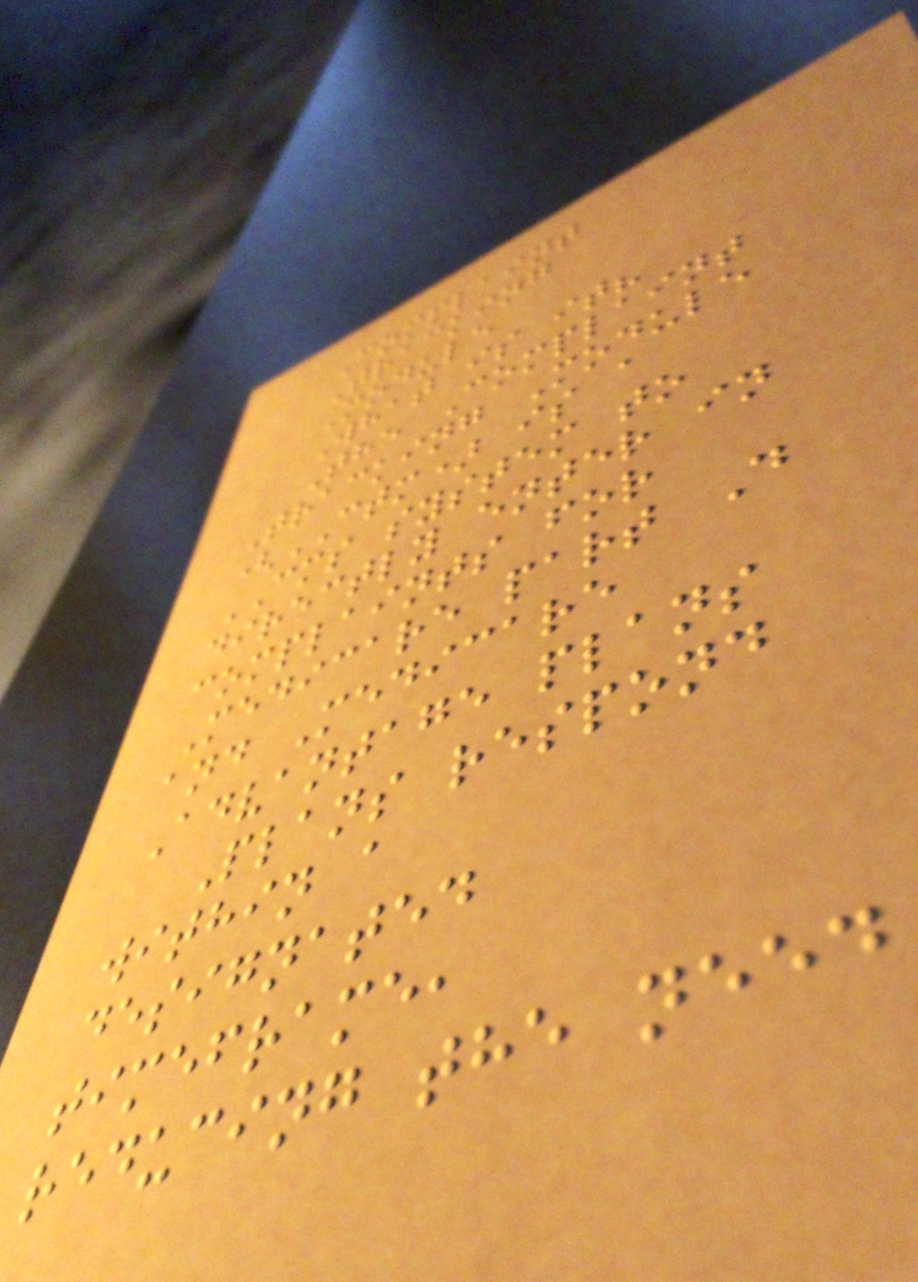Complaint
Tracking
Module
What is it?
The Complaint
Tracking Module
(CTM) is a
CMS system to
directly enter in
complaints for
Medicare part D
and Medicare
Advantage plans
Plans respond
within a
designated
timeframe,
reducing the need
